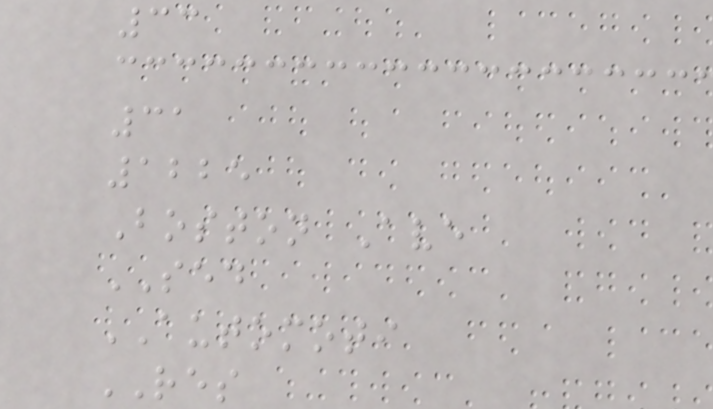33
31
1225
Boston Ave
SED
AUTOMOTI
RES
